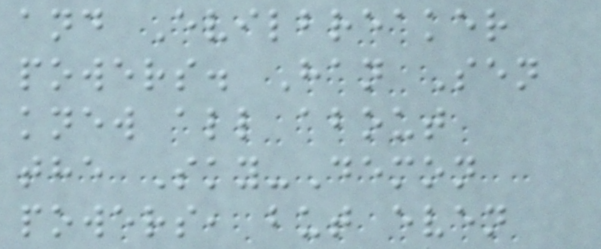and Evilbreaker
powers. Han Sen
knew all about
the Sky-Demon
powers, but even
